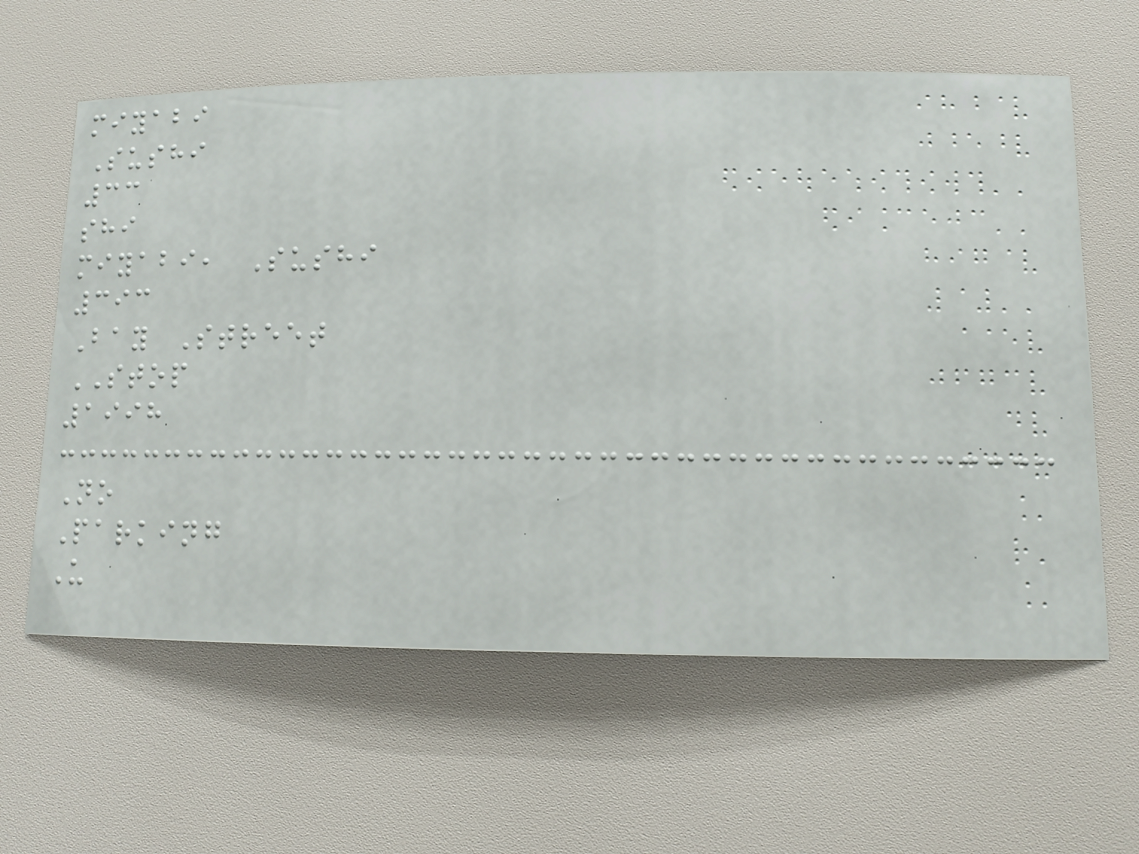miyabi
Sushi
33
shi
miyabi, Sushi
393
Bay Street
STOP
1998
No
Parking
U
